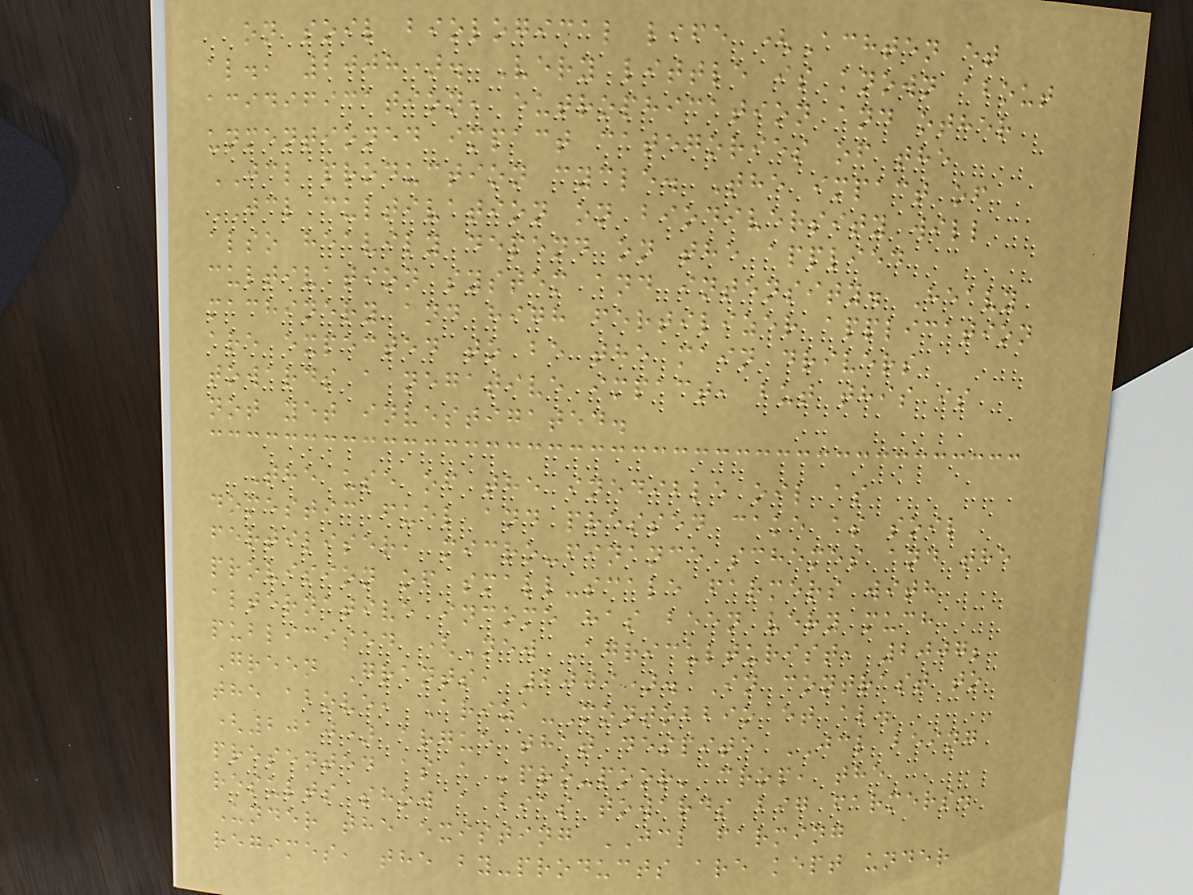on soil biological life (Achten et
al., 2008). Very little is known about
acidification, eutrophication and other
unmentioned impact categories of the
JCL production cycle. The impact of
JCL cultivation on biodiversity will
also heavily depend on the applied
cultivation system and intensity. Heavy
machinery and high fertilizer application
are expected to be the main drivers
towards a negative impact, but this is
not yet investigated.
The use of the inedible oil as
domestic fuel and pressed cake as soil
fertiliser, micro-finance schemes and the
provision of small-scale farmers with
alternative income has been very much
publicised (New Agriculturist, 2007;
Green Grants, 2009). In contrast to
the above, Ariza-Montobbio et al.
(2010) argue that despite JCL being
presented as a 'pro-poor' crop, the
results show a bias towards big farmers.
Under the existing JCL farming
regimes, the by-products are kept under
